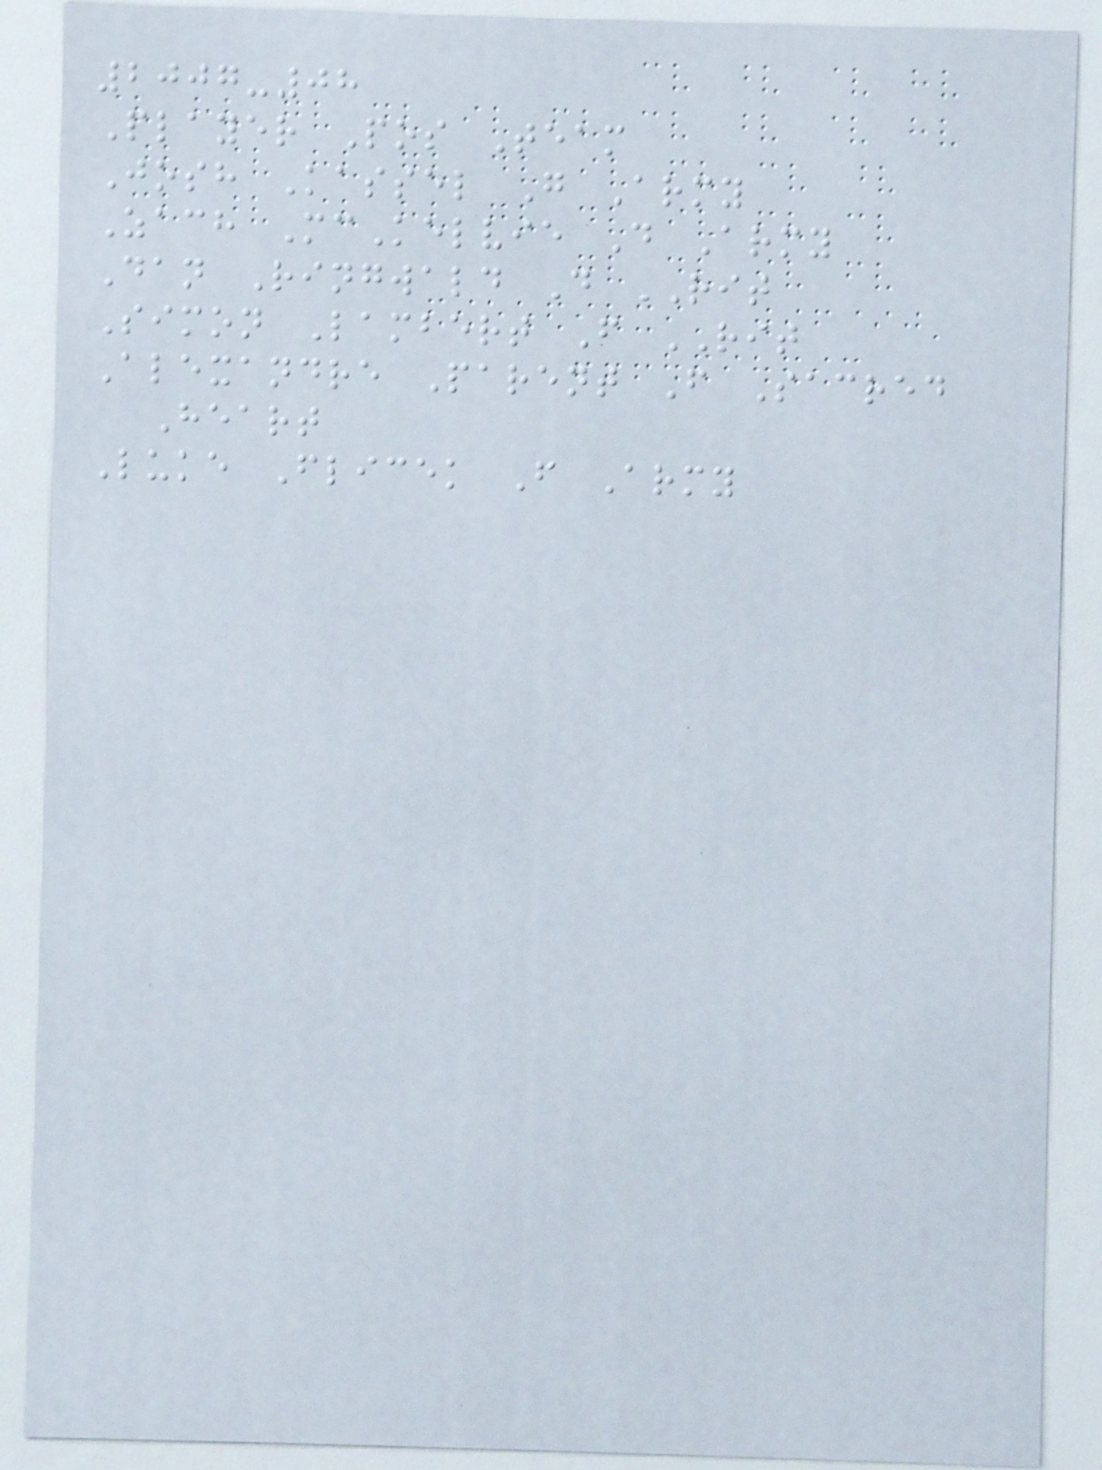2007-08
Player Pos Team
Josh Kassel G Army
Zach McKelvie D Army
Dan Ringwald D RIT
Simon Lambert F RIT
Alexandre Parent F Sacred
Heart
Luke Flicek F Army
